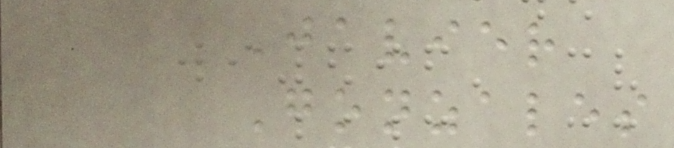Javier
Gonzales
